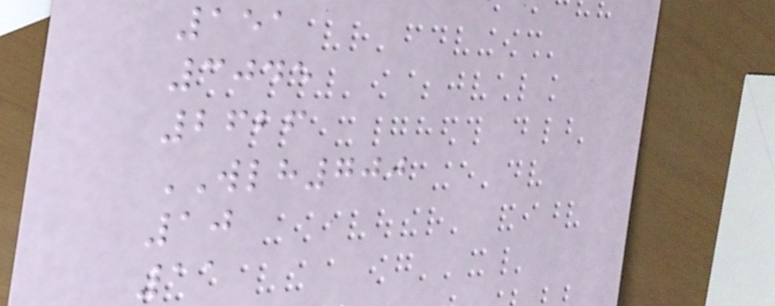151
3045
2626
WLH700
10
11
